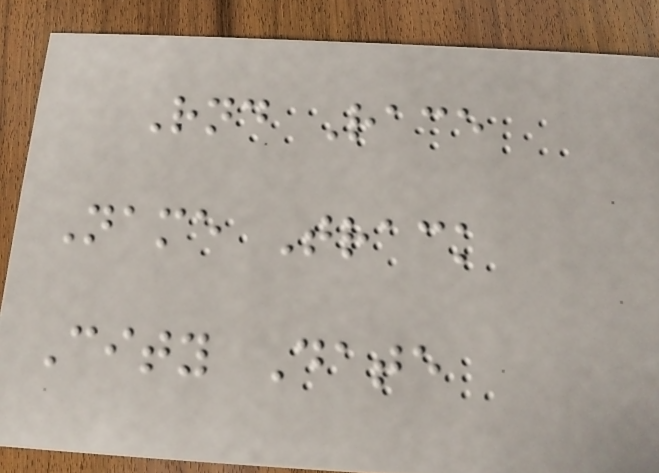Rnd Race
Name Track
City Date
